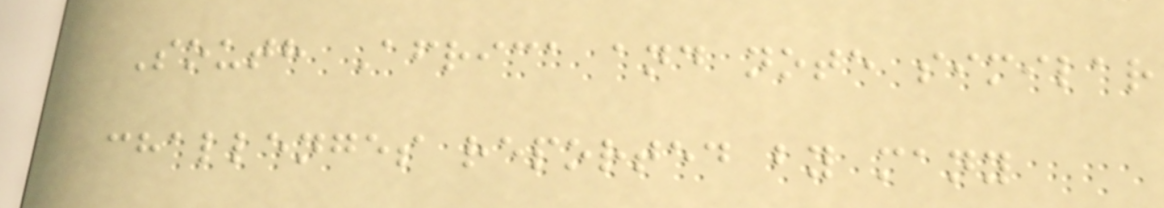South Africa and note similar
challenges reported by many
